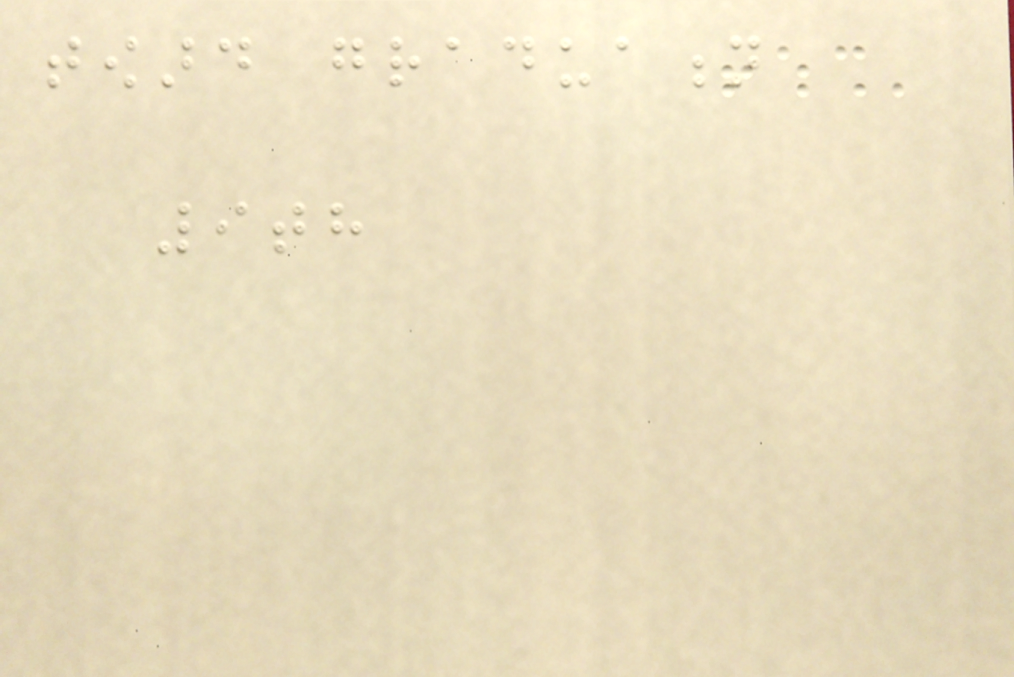toward graduation
9th
